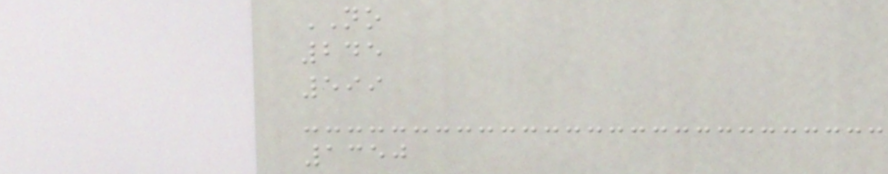NO
245
599
1350
